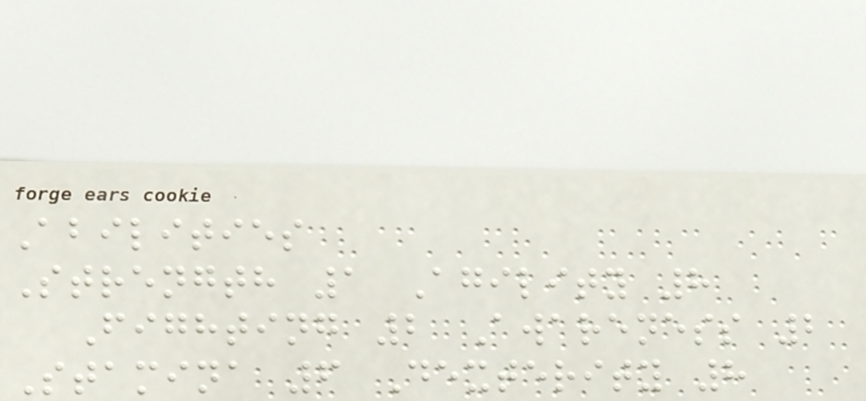Abilities
Strength 1 Agility 8
Fighting 2 Awareness 2
Stamina 6 Dexterity 8
